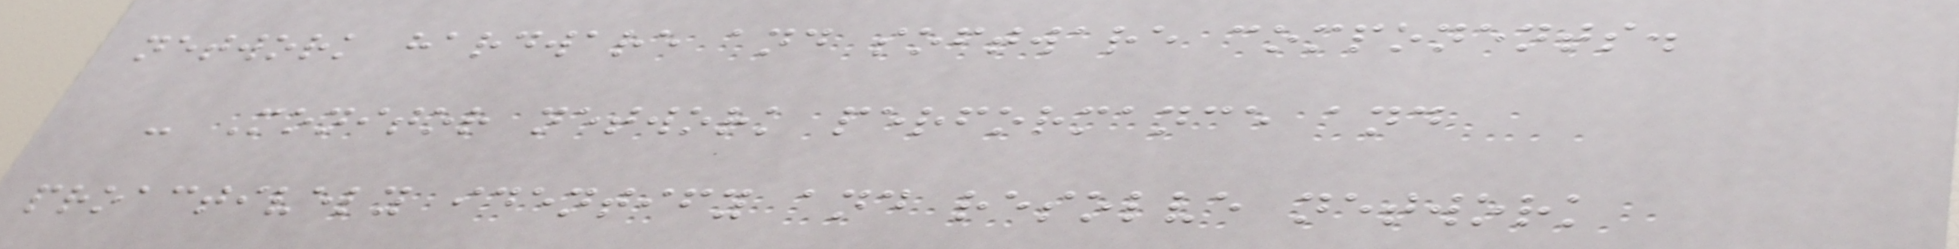network hardware and software components.
- Monitor network performance and
proactively identify and resolve network
